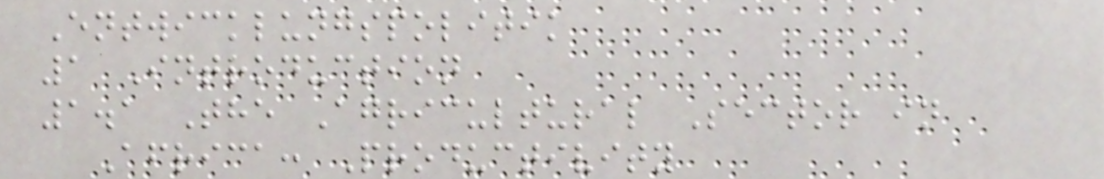Entwicklungspolitik
1 Introduction
1.1 The Agricultural Sector in
Africa: Productivity
